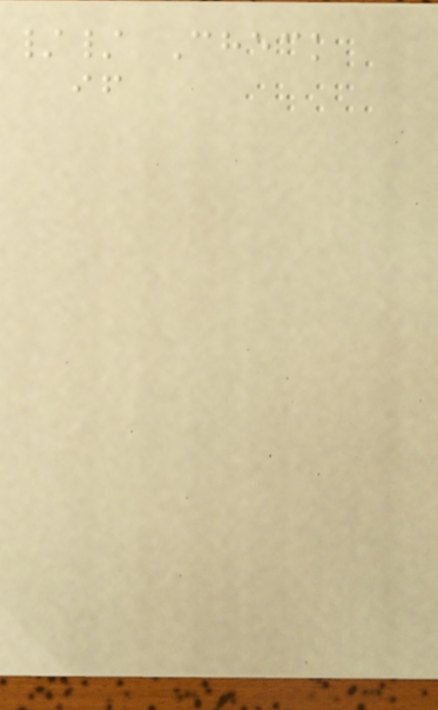// Check
if
